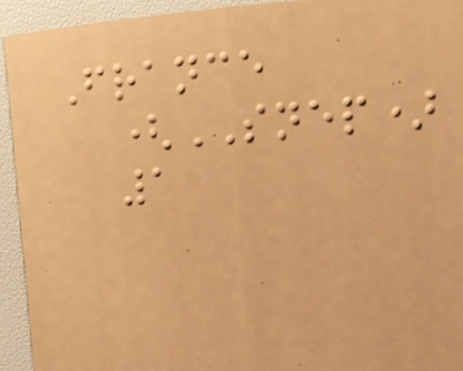France
(SNEP)
1
